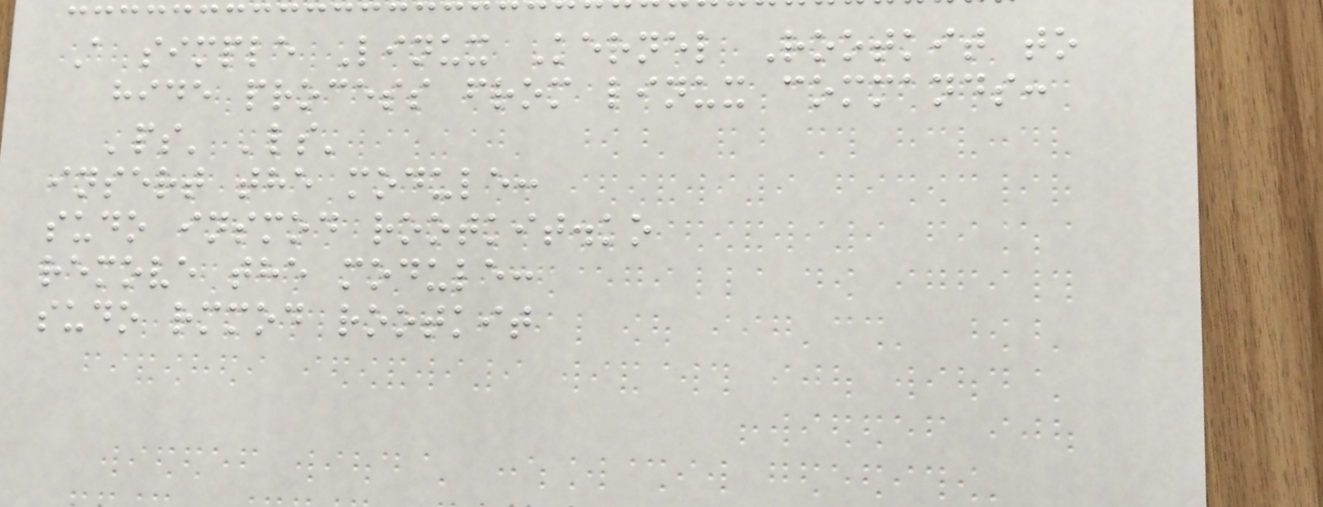A simple Linux Kernel Rootkit to
hide process from linux commands:
'ps' 'ls'
insert the module:
sudo insmod rootkit.ko
remove the module:
sudo rmmod rootkit
